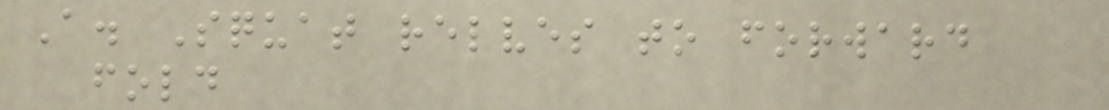A. Squat relves to forward
fold
